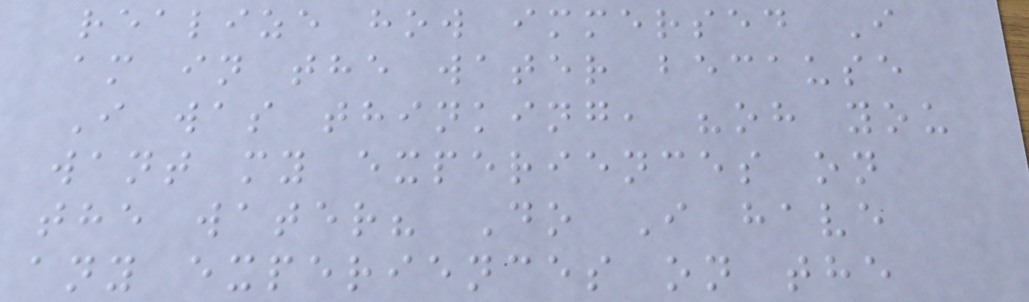realize how immersed I
am in the water because
I was thinking, "oh you
want my experiences on
the water? Do I have
any experiences on the
